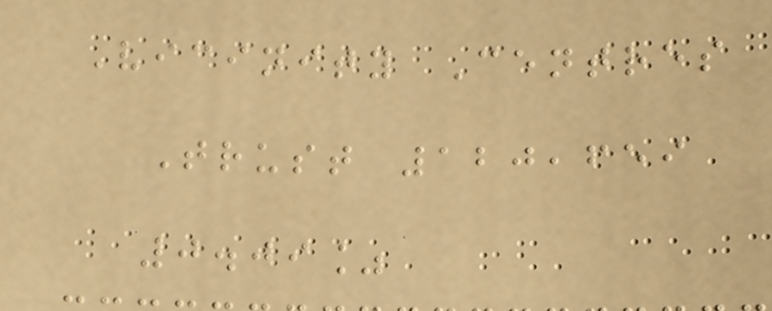Vicinity Centres
Trust 120,659
0.09%
